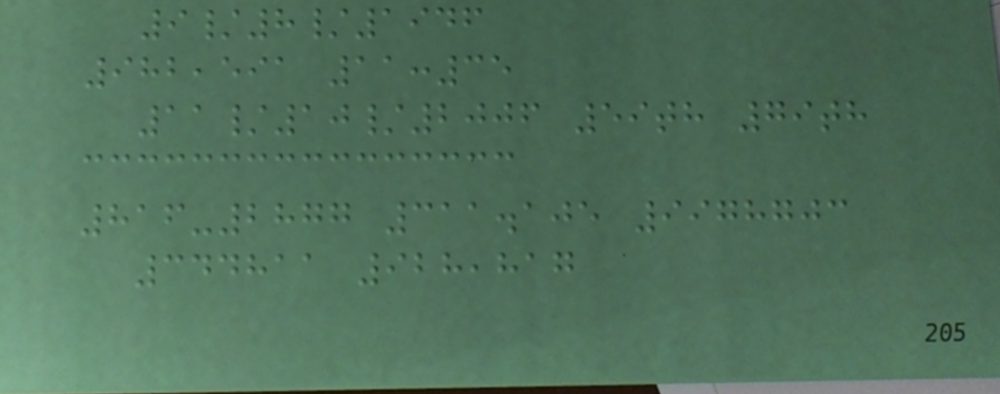9/8/1946
982,591 11:35
11/10/2006 59th 79th
816-2877 311.105 9978703
344811 928,817
